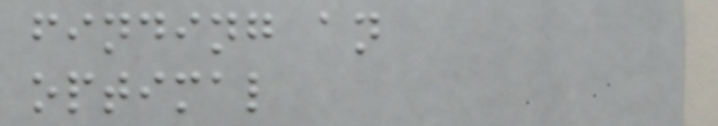finding an
optimal
